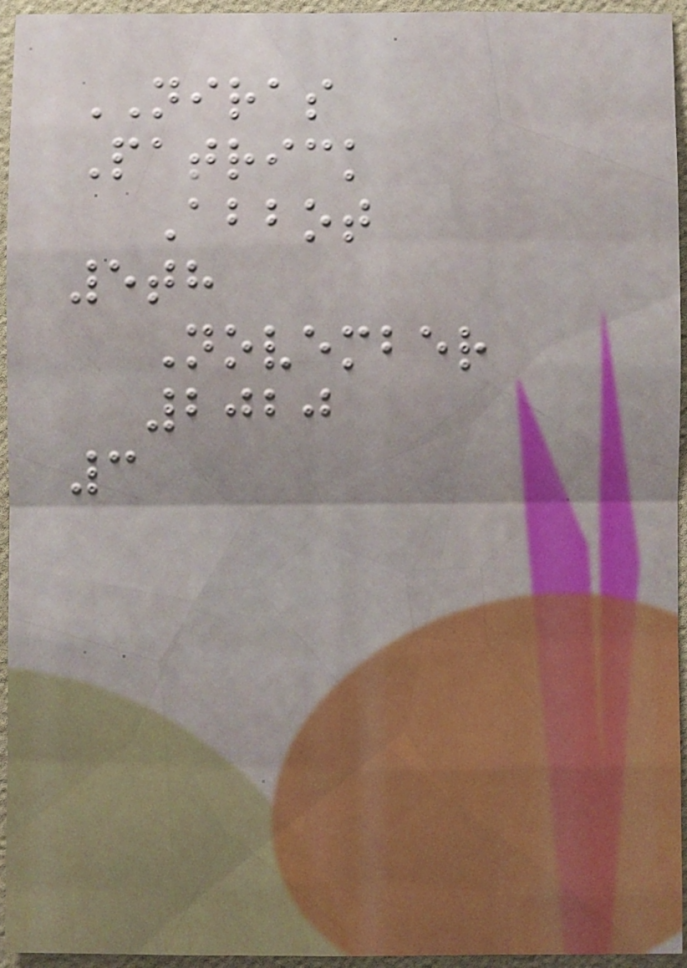NIRAS
Patrick
Abbot
5th
November
2020
3
